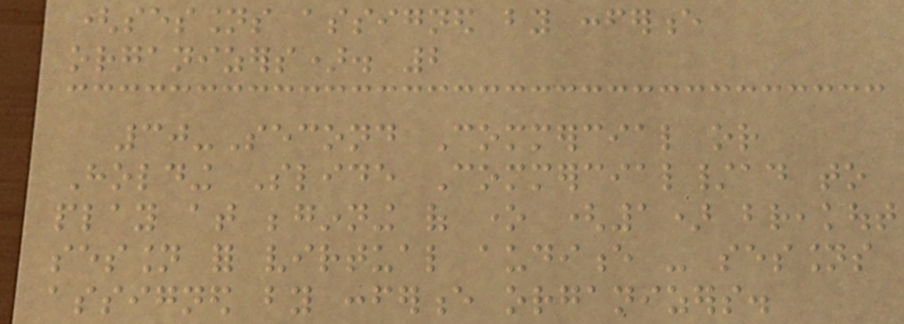(sessions assigned by conference
organizers). 2
30-Second Commercial or
Holding Slide Commercial/ad to
play at beginning of one (1) breakout
session for virtual audience - sessions
assigned by conference organizers.
